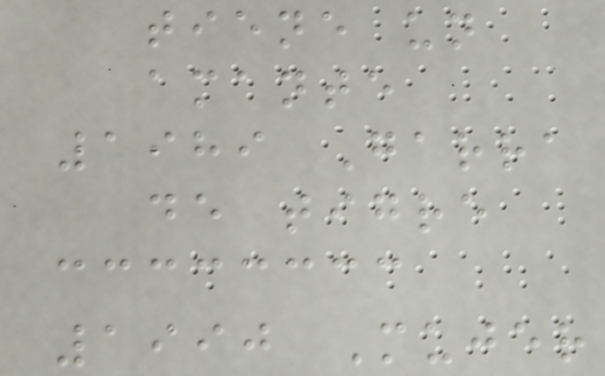tiene un
amante
1989 Garra
de tigre
1990 Mujer
